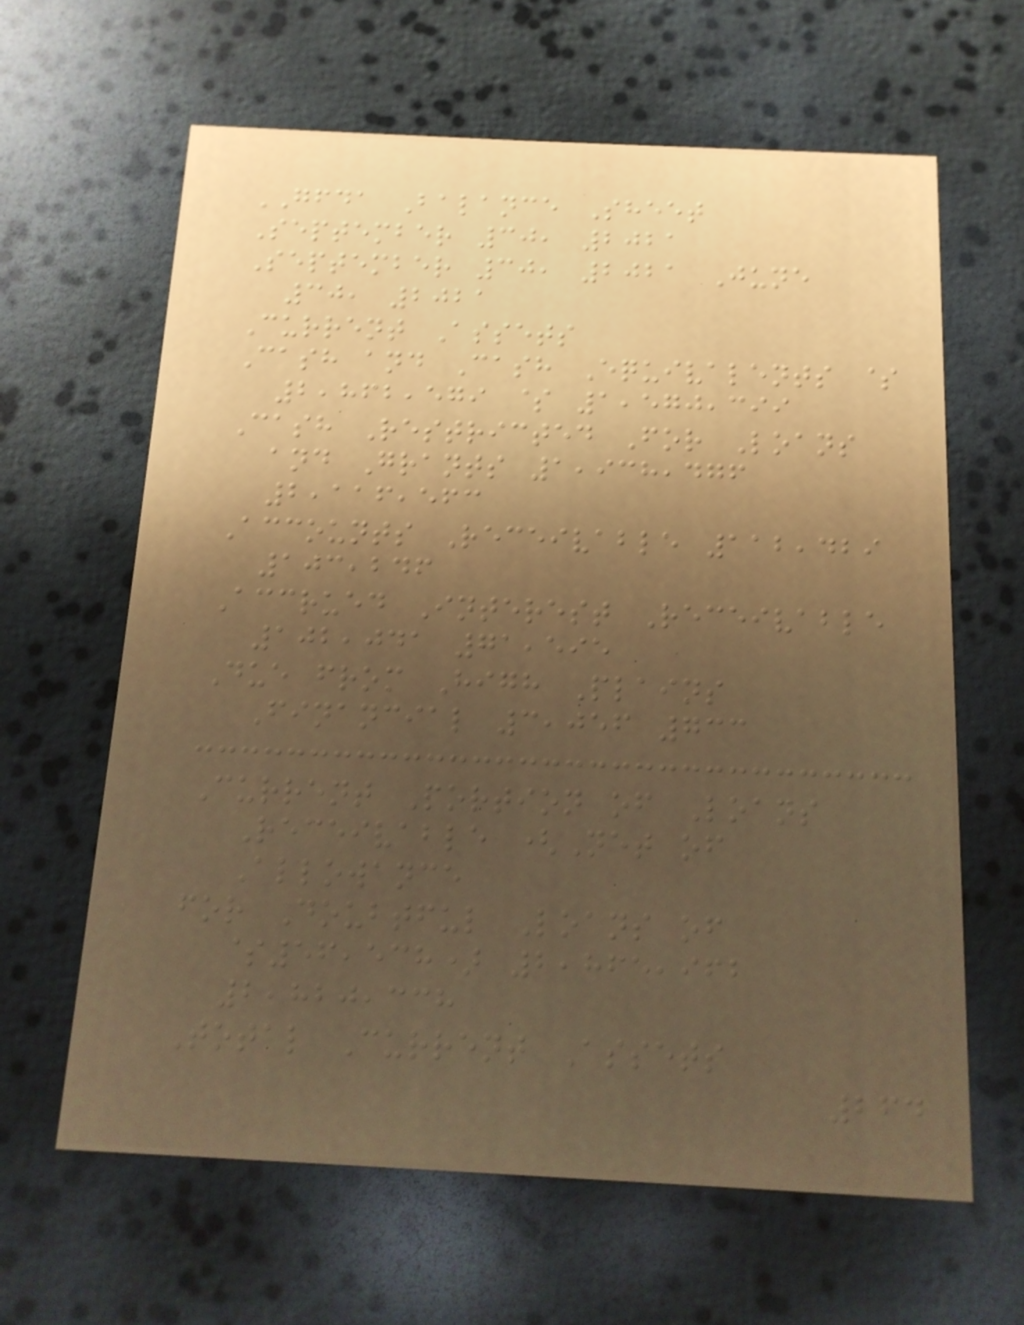GFDA Balance Sheet
September 30, 2021
September 30, 2021 June
30, 2021
Current Assets
Cash and Cash Equivalents $
2,862,579 $ 1,570,399
Cash Restricted For Loans
and Grants 1,938,476
2,116,563
Accounts Receivable 112,429
103,246
Accrued Interest Receivable
102,041 71,595
Due from High Plains
Financial 3,056 733
Current Portion of Loans
Receivable (Net of
Allowance
for Doubtful Loans of
$56,538) 2,865,962
2,820,338
Total Current Assets
264
